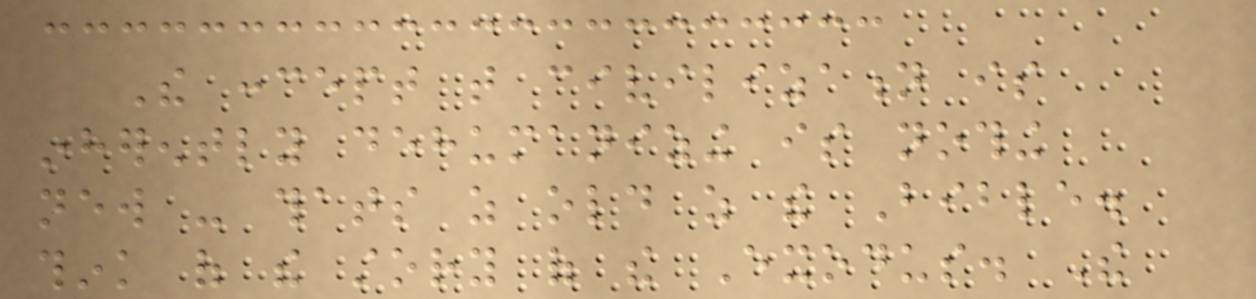The concept that civilization is
inherently dehumanizing is nothing
new - thats as old as the Bible.
think of the story of the Exodus. The
